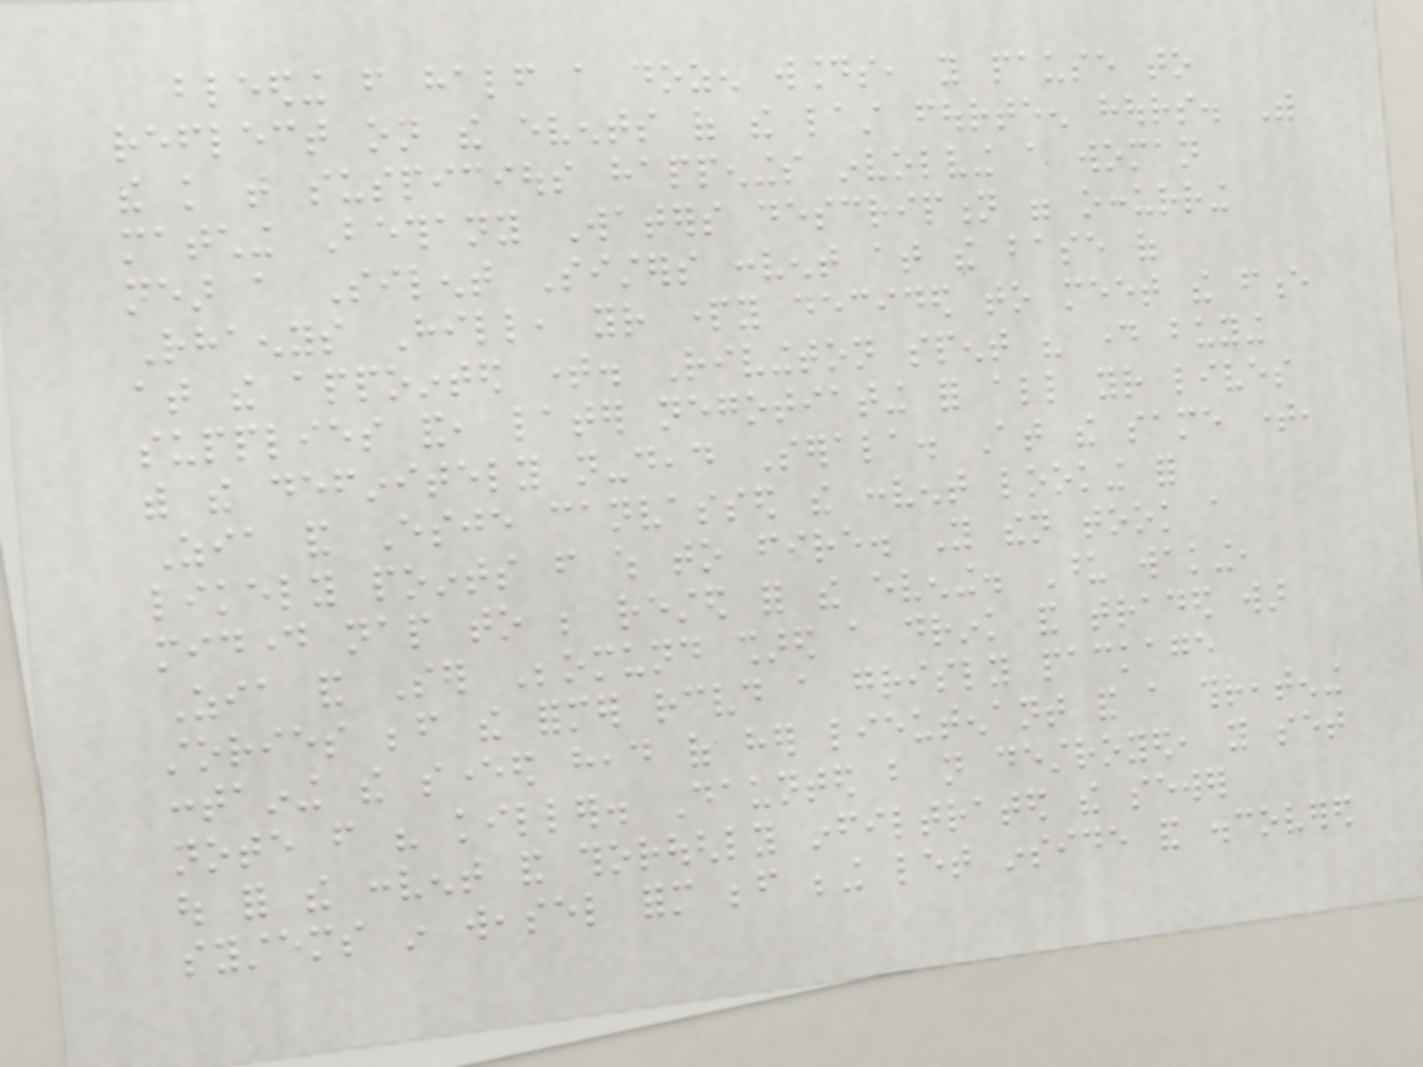bleeding from half a dozen wounds, you pause to
reflect on the events of the last fourteen hours. With
the knowledge that suspicious happenings involving a woman
matching Bethany Waters description were occurring
near a Silent Sisters convent at the base of
Rhaenys Hill, your party decided to meet the fence
at the appointed time. Rivington spent his day buying
supplies and, later negotiating for all your lives
with the definitely not-dead Serala. At the same time,
Zia and Esje canvassed the convent looking for
likely points from which to fire. You then took a
midday nap to be rested for the evening. Upon waking,
Zia and Ser Beomund shared a drink and traded war
stories before the former received a grisly package
containing the severed head of her lieutenant and a threatening
note from his killer. Daunted but not destroyed, you set
out for the convent and thoroughly infiltrated the sewer
systems in weasel form before being let inside and discovered
